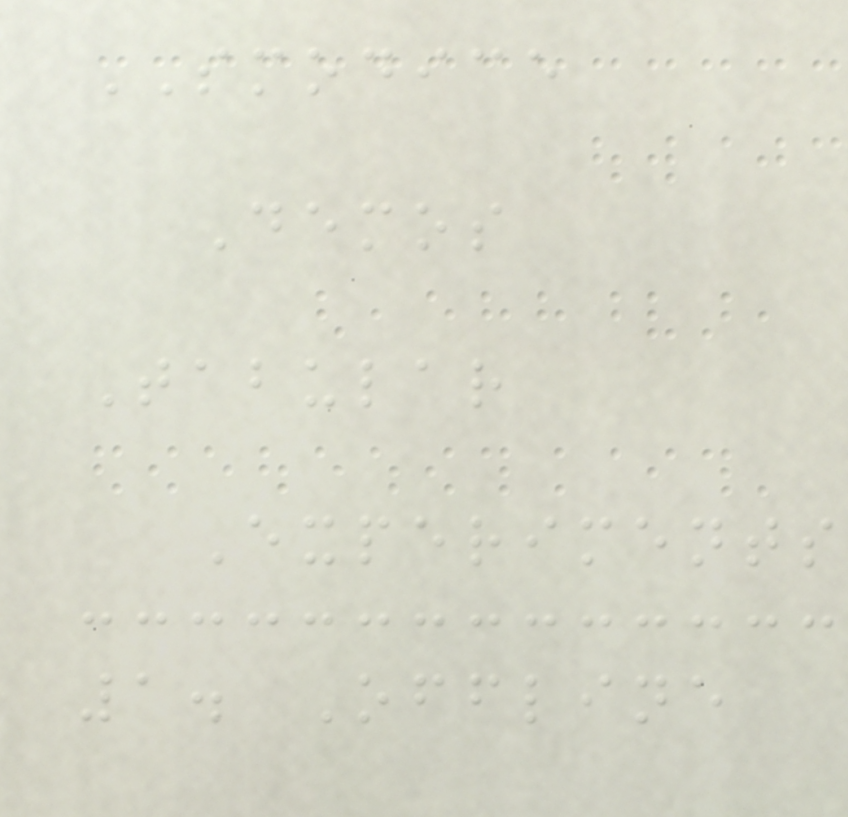SMODICE
Demos
Tabular
Experiments
1. Offline
